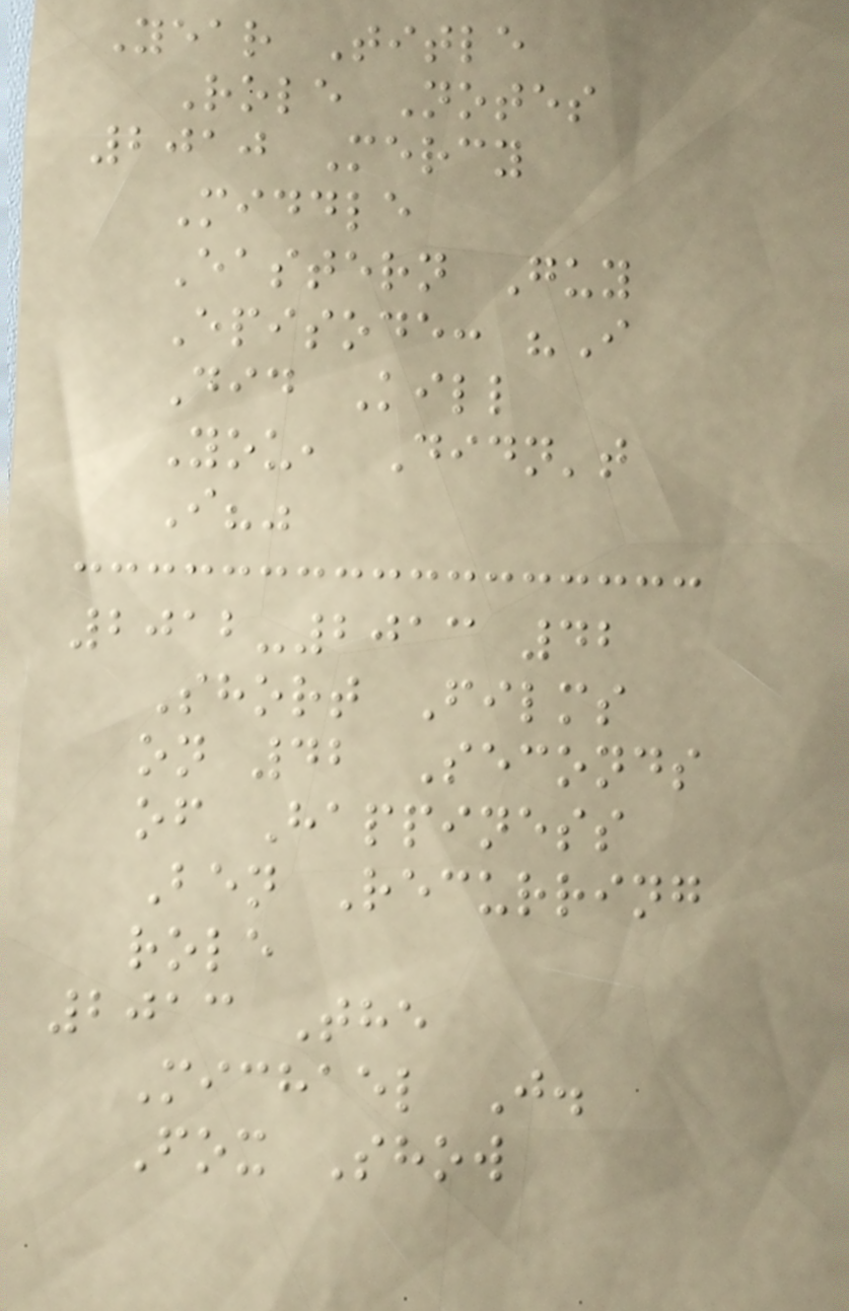Year Title
Role Notes
2010 Mercy
Middle
Eastern Guy
Episode: "I
Did Kill
You, Didn't
I?"
2012-2013 42
Short Films
on 42 Seconds
of Happiness
Ben Recurring
role
2013 The
Michael J.
Fox Show
